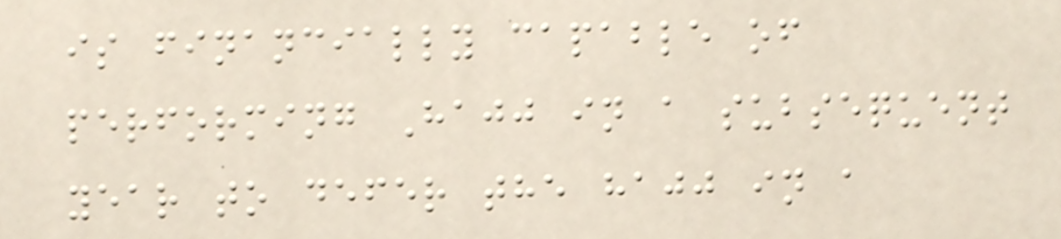is financially capable of
performing Hajj in a subsequent
year to defer the hajj in a
